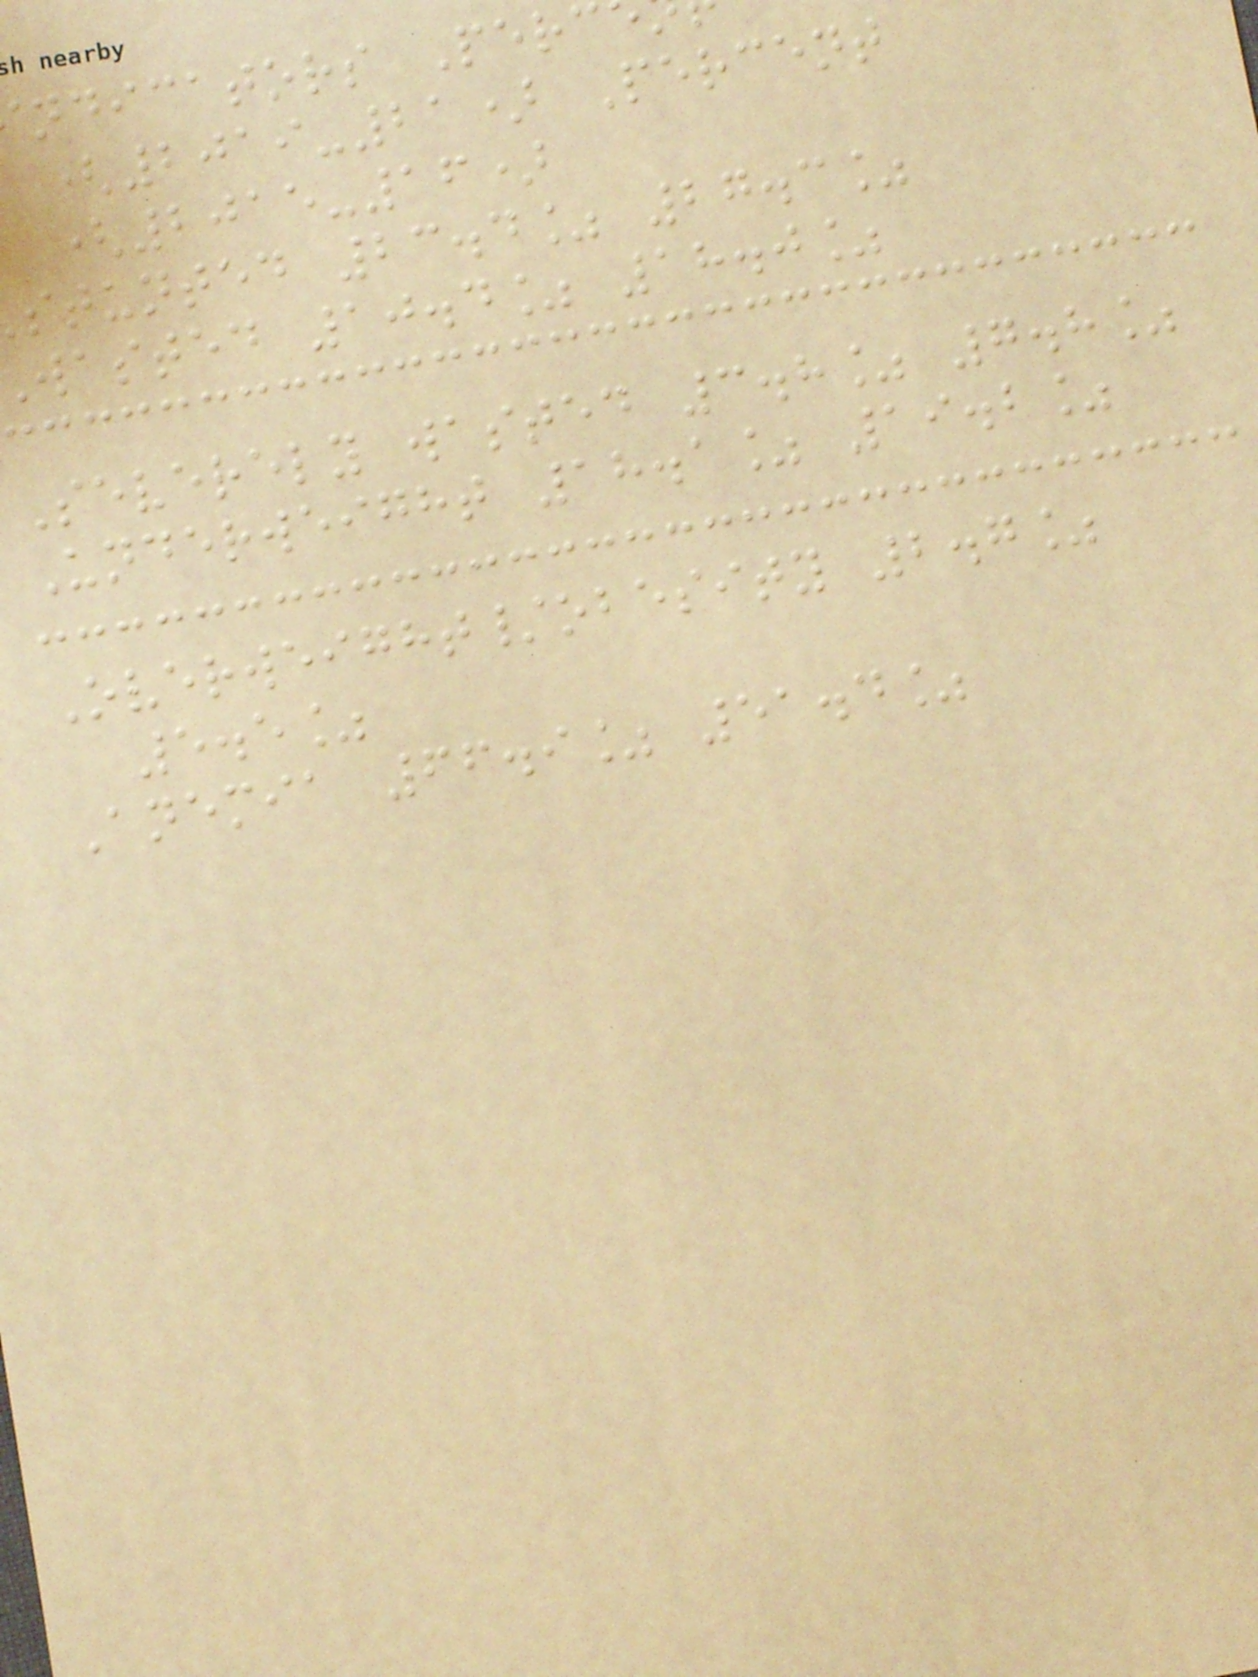ndicators Perc
(2019-21) Percent
(2015-16)
stunted 23.4% 27.3%
wasted 10.4% 18.0%
Severely wasted 3.8% 7.8%
Underweight 18.1% 19.2%
Overweight/obesity 2.7%
5.5%
Anemia 66.9% 51.4%
